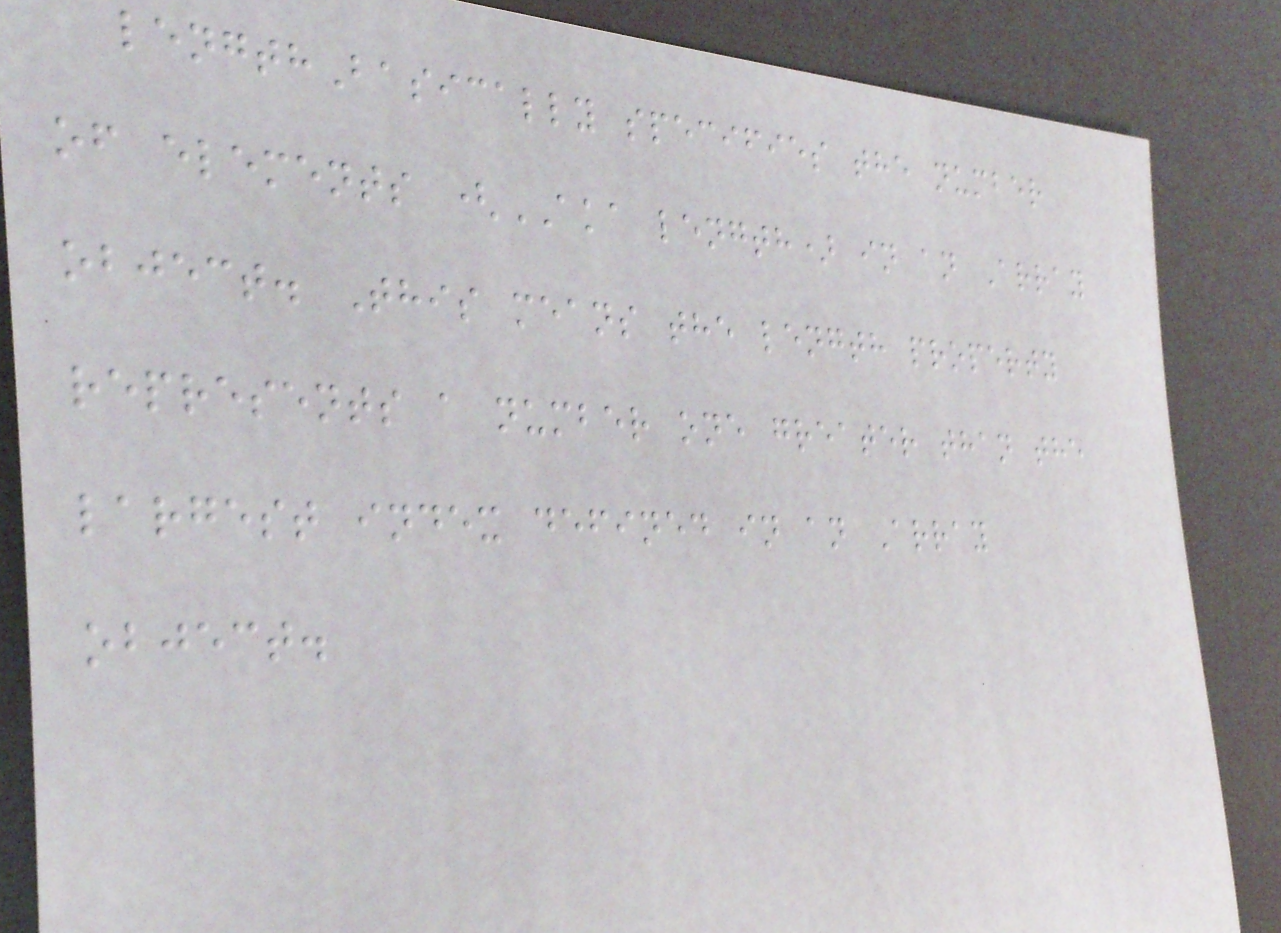lengthBasically specifies the number
of elements (AKA length) in an Array
object. This means the length property
represents a number one greater than the
largest index defined in an Array
object.
